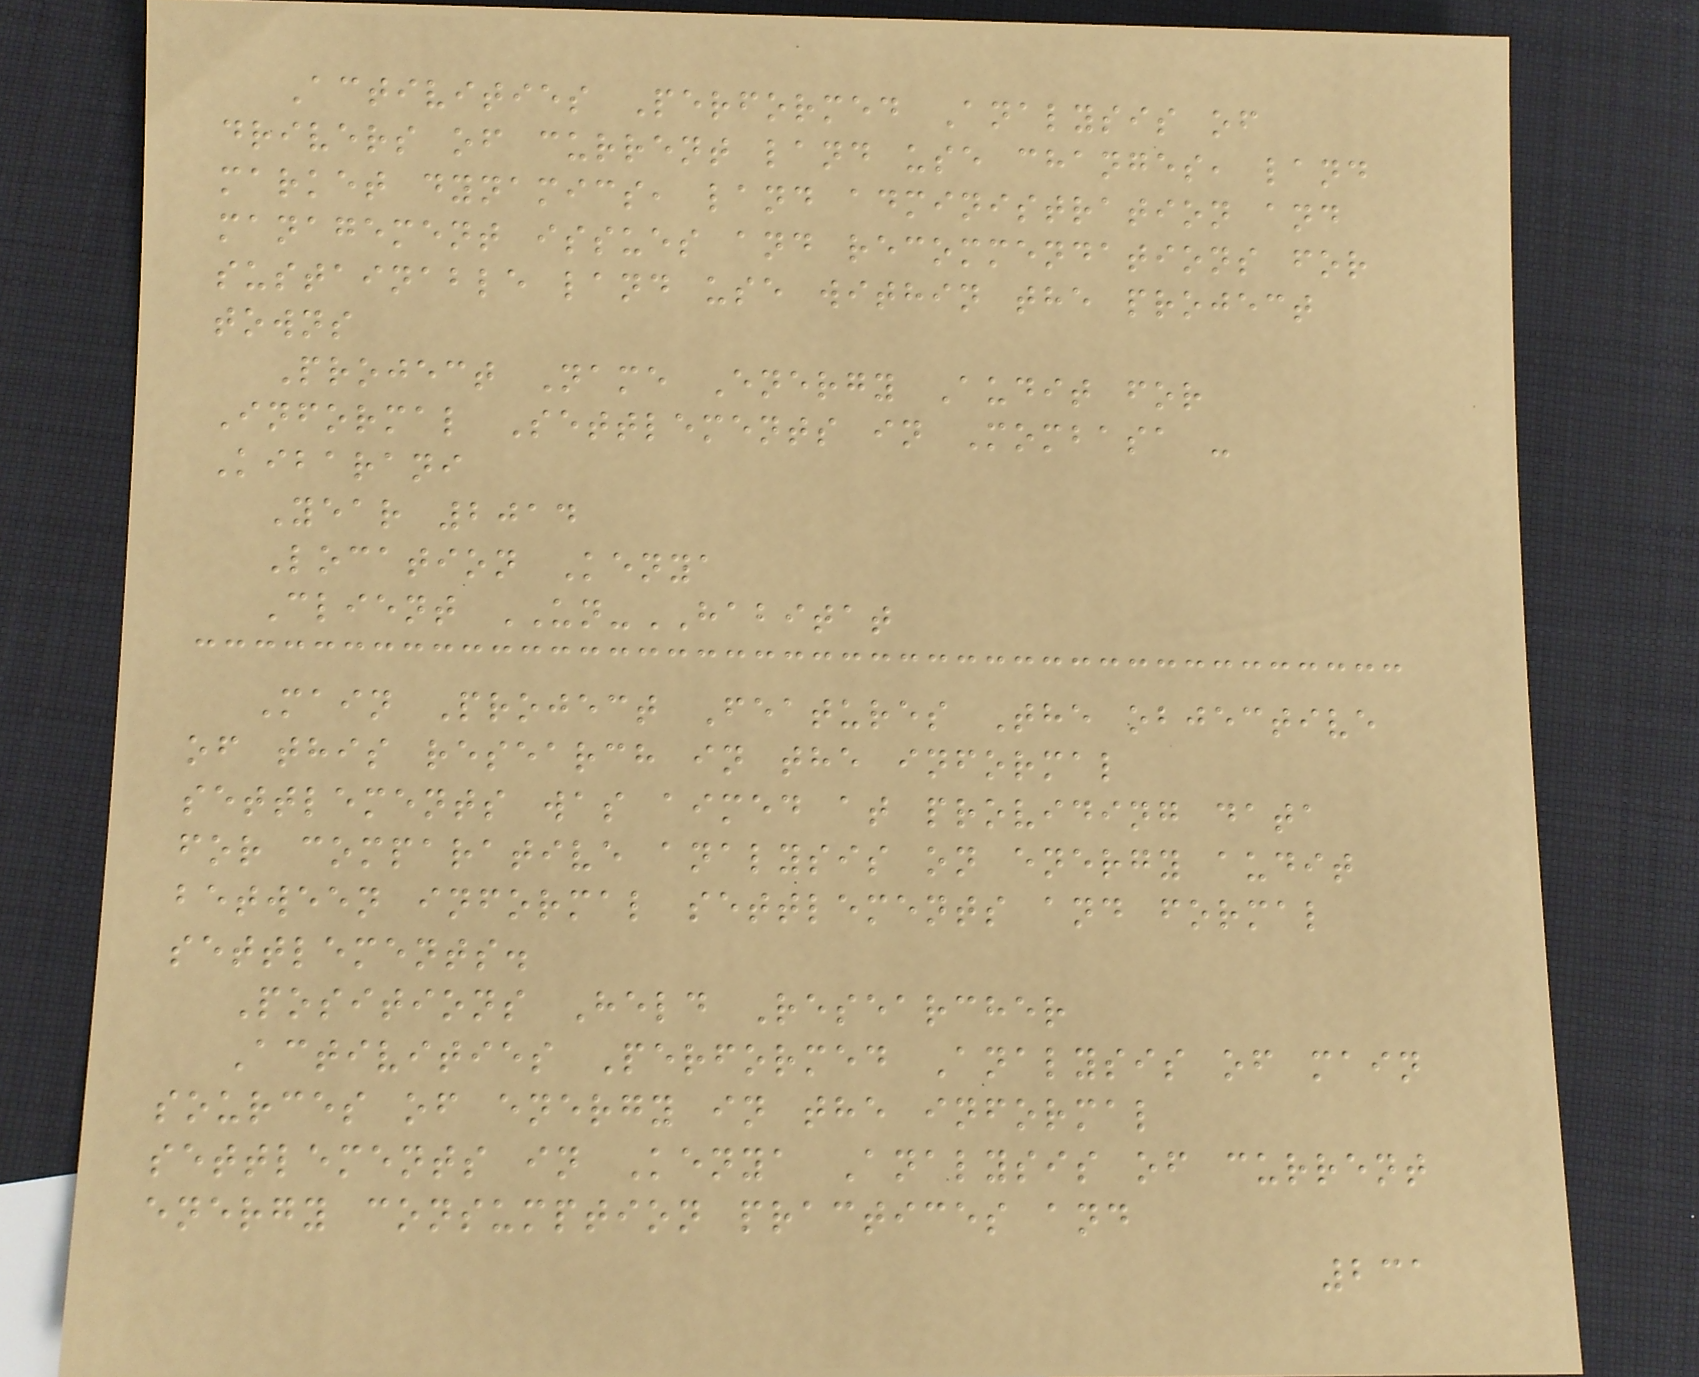Activities Performed Analysis of
drivers of current land use changes, land
market dynamics, land administration and
management issues and recommendations for
sustainable land use within the project
towns
Project Name Energy Audit for
Informal Settlements in Mombasa -
Kibarani
Year 2014
Location Kenya
Client UN-HABITAT
Main Project Features The objective
of this research in the informal
settlements was aimed at providing data
for comparative analysis on energy audit
between informal settlements and formal
settlements.
Positions Held Researcher
Activities Performed Analysis of main
sources of energy in the informal
settlements in Kenya Analysis of current
energy consumption practices and
231
